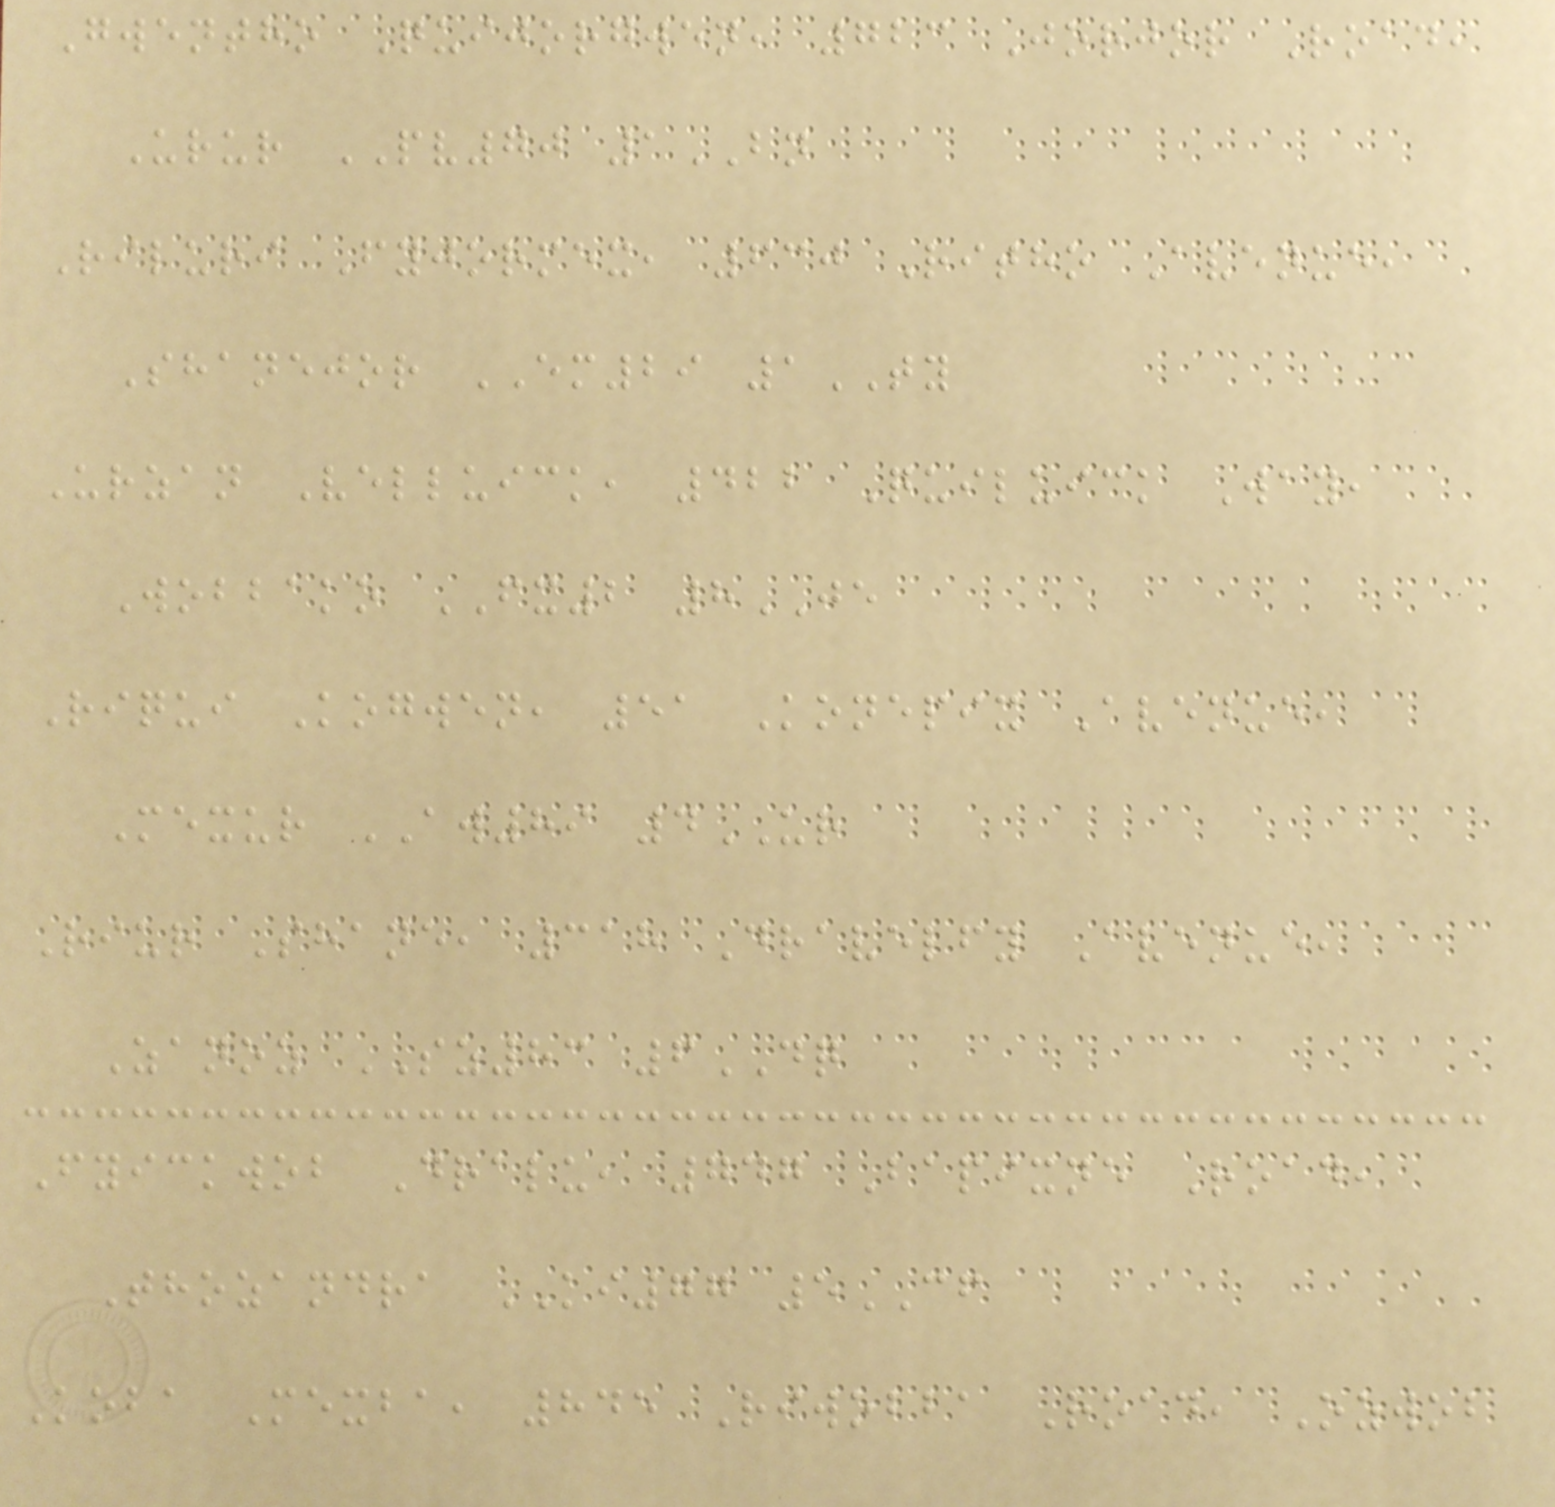Gwentho Quijorgwen, 723 Jorjor Road,
Urur PV70 1BN
Riluri Fyjormex, 630 Ritho Avenue,
Shanejor EM29 1TY
Urzan Velluick, 422 Quiluick Way,
Wobbako FX2 8JE
Riqui Kogwen, 51 Konepix Avenue,
Mexur AW89 4UR
Riur Shane, 318 Dravelfy Avenue,
Zanoz SZ83 6DQ
Fyickwob Dralu, 747 Bapixne Road,
Thozandra KI77 5CF
Koba Mexba, 845 Riwobba Road, Ozwob
